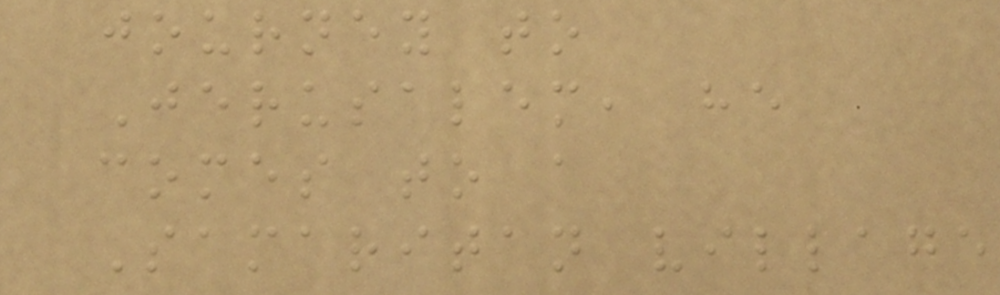journey to
Jerusalem, he
comes to a
Samaritan village
